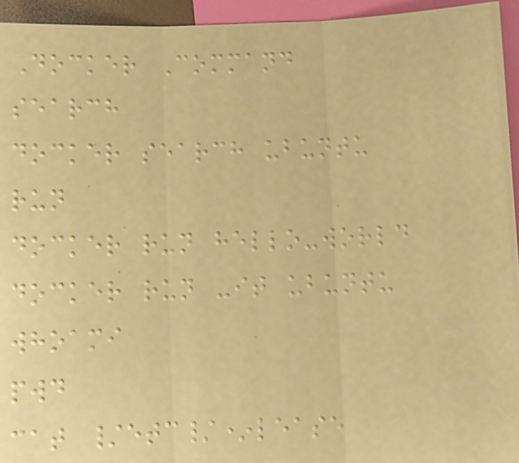Docker Command
search
docker search ubuntu
run
docker run hello-world
docker run -it ubuntu
whoami
pwd
cat /etc/*lease
